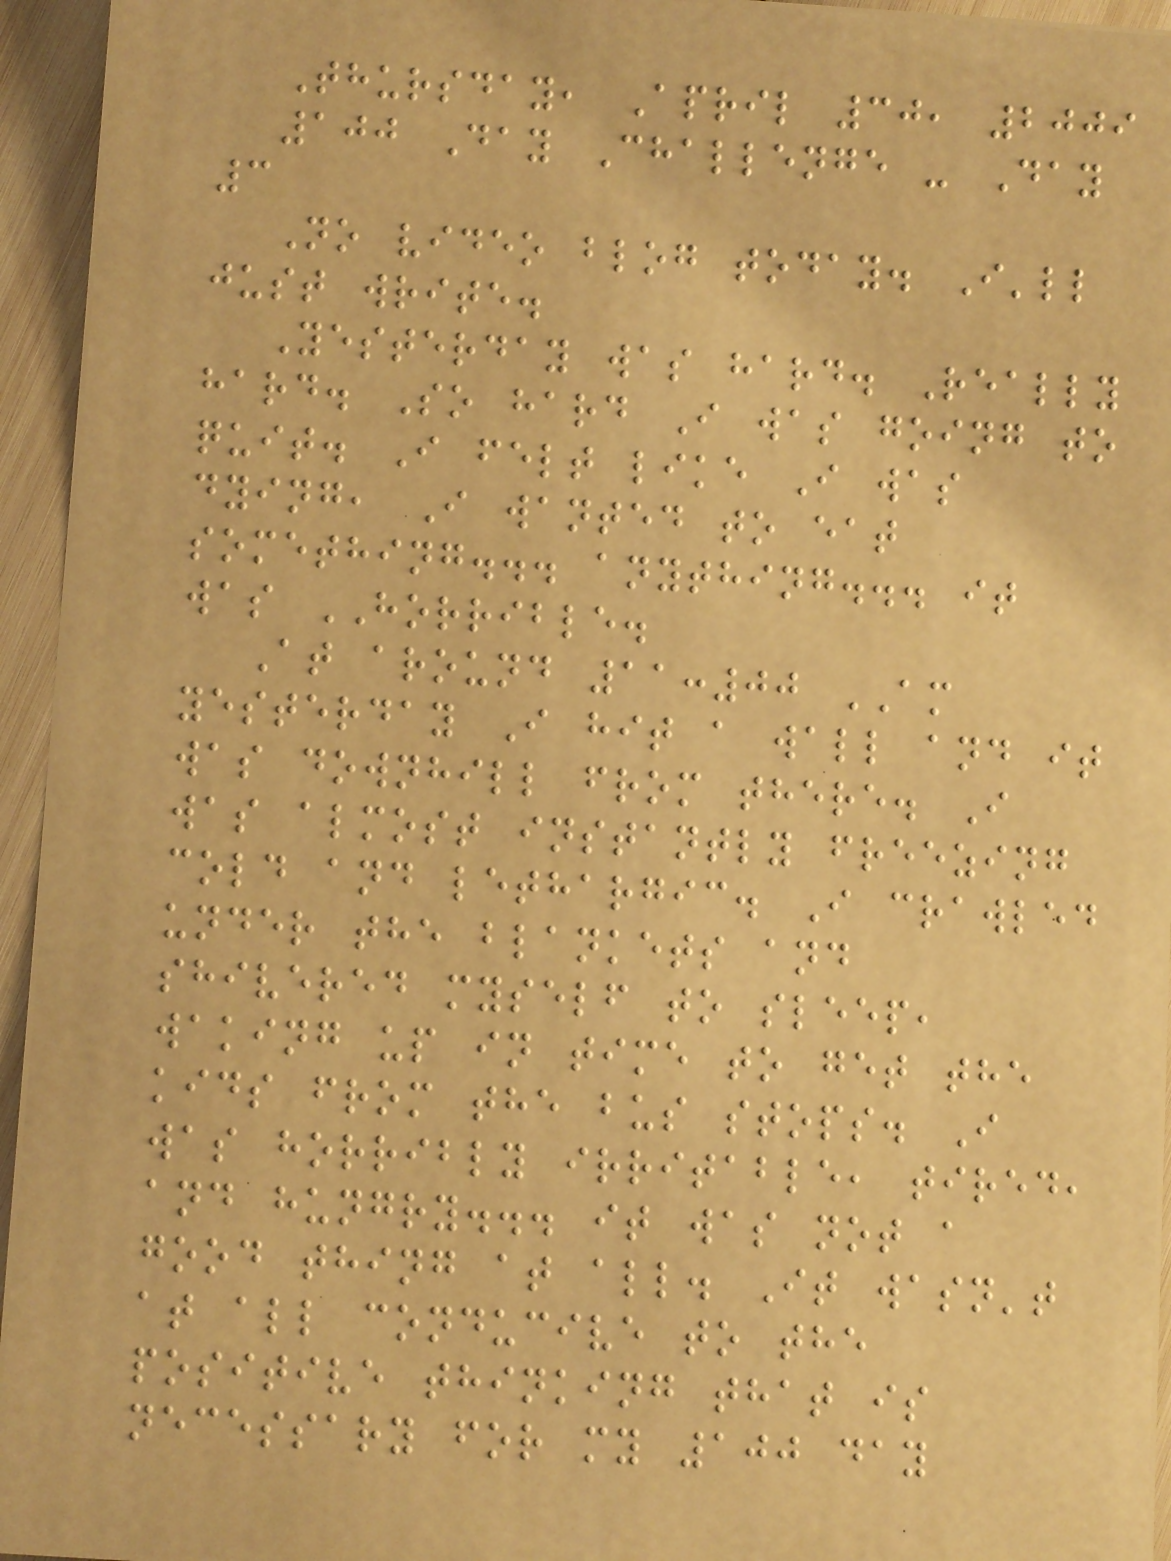Thursday, April 30, 2009
100 Day Challenge - Day
3
No video blog today. I'll
just write.
Yesterday was hard. Really
hard. So hard I was going to
quit. I felt like I was
dying, I wanted to eat
something... anything... it
was HORRIBLE.
At around 11:00 AM
yesterday I hit a wall and it
was downhill from there. I
was almost instantly freezing
cold and lethargic. I crawled
under the blankets and
shivered myself to sleep,
waking up in time to get the
kids from the bus stops. I
was horribly irritable, tired,
and hungry... it was not a
good thing at all. It wasn't
at all conducive to the
positive thinking that is
necessary for my 100 day
